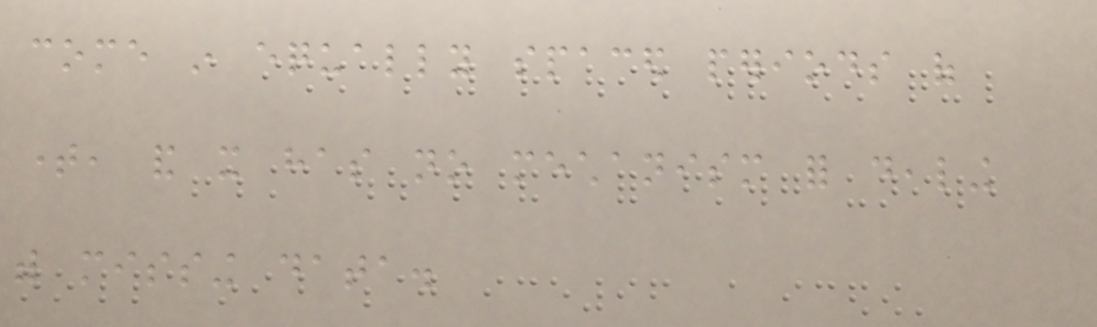come in equally spaced periods of
time, and it has no mechanism for dealing
with missing data.
